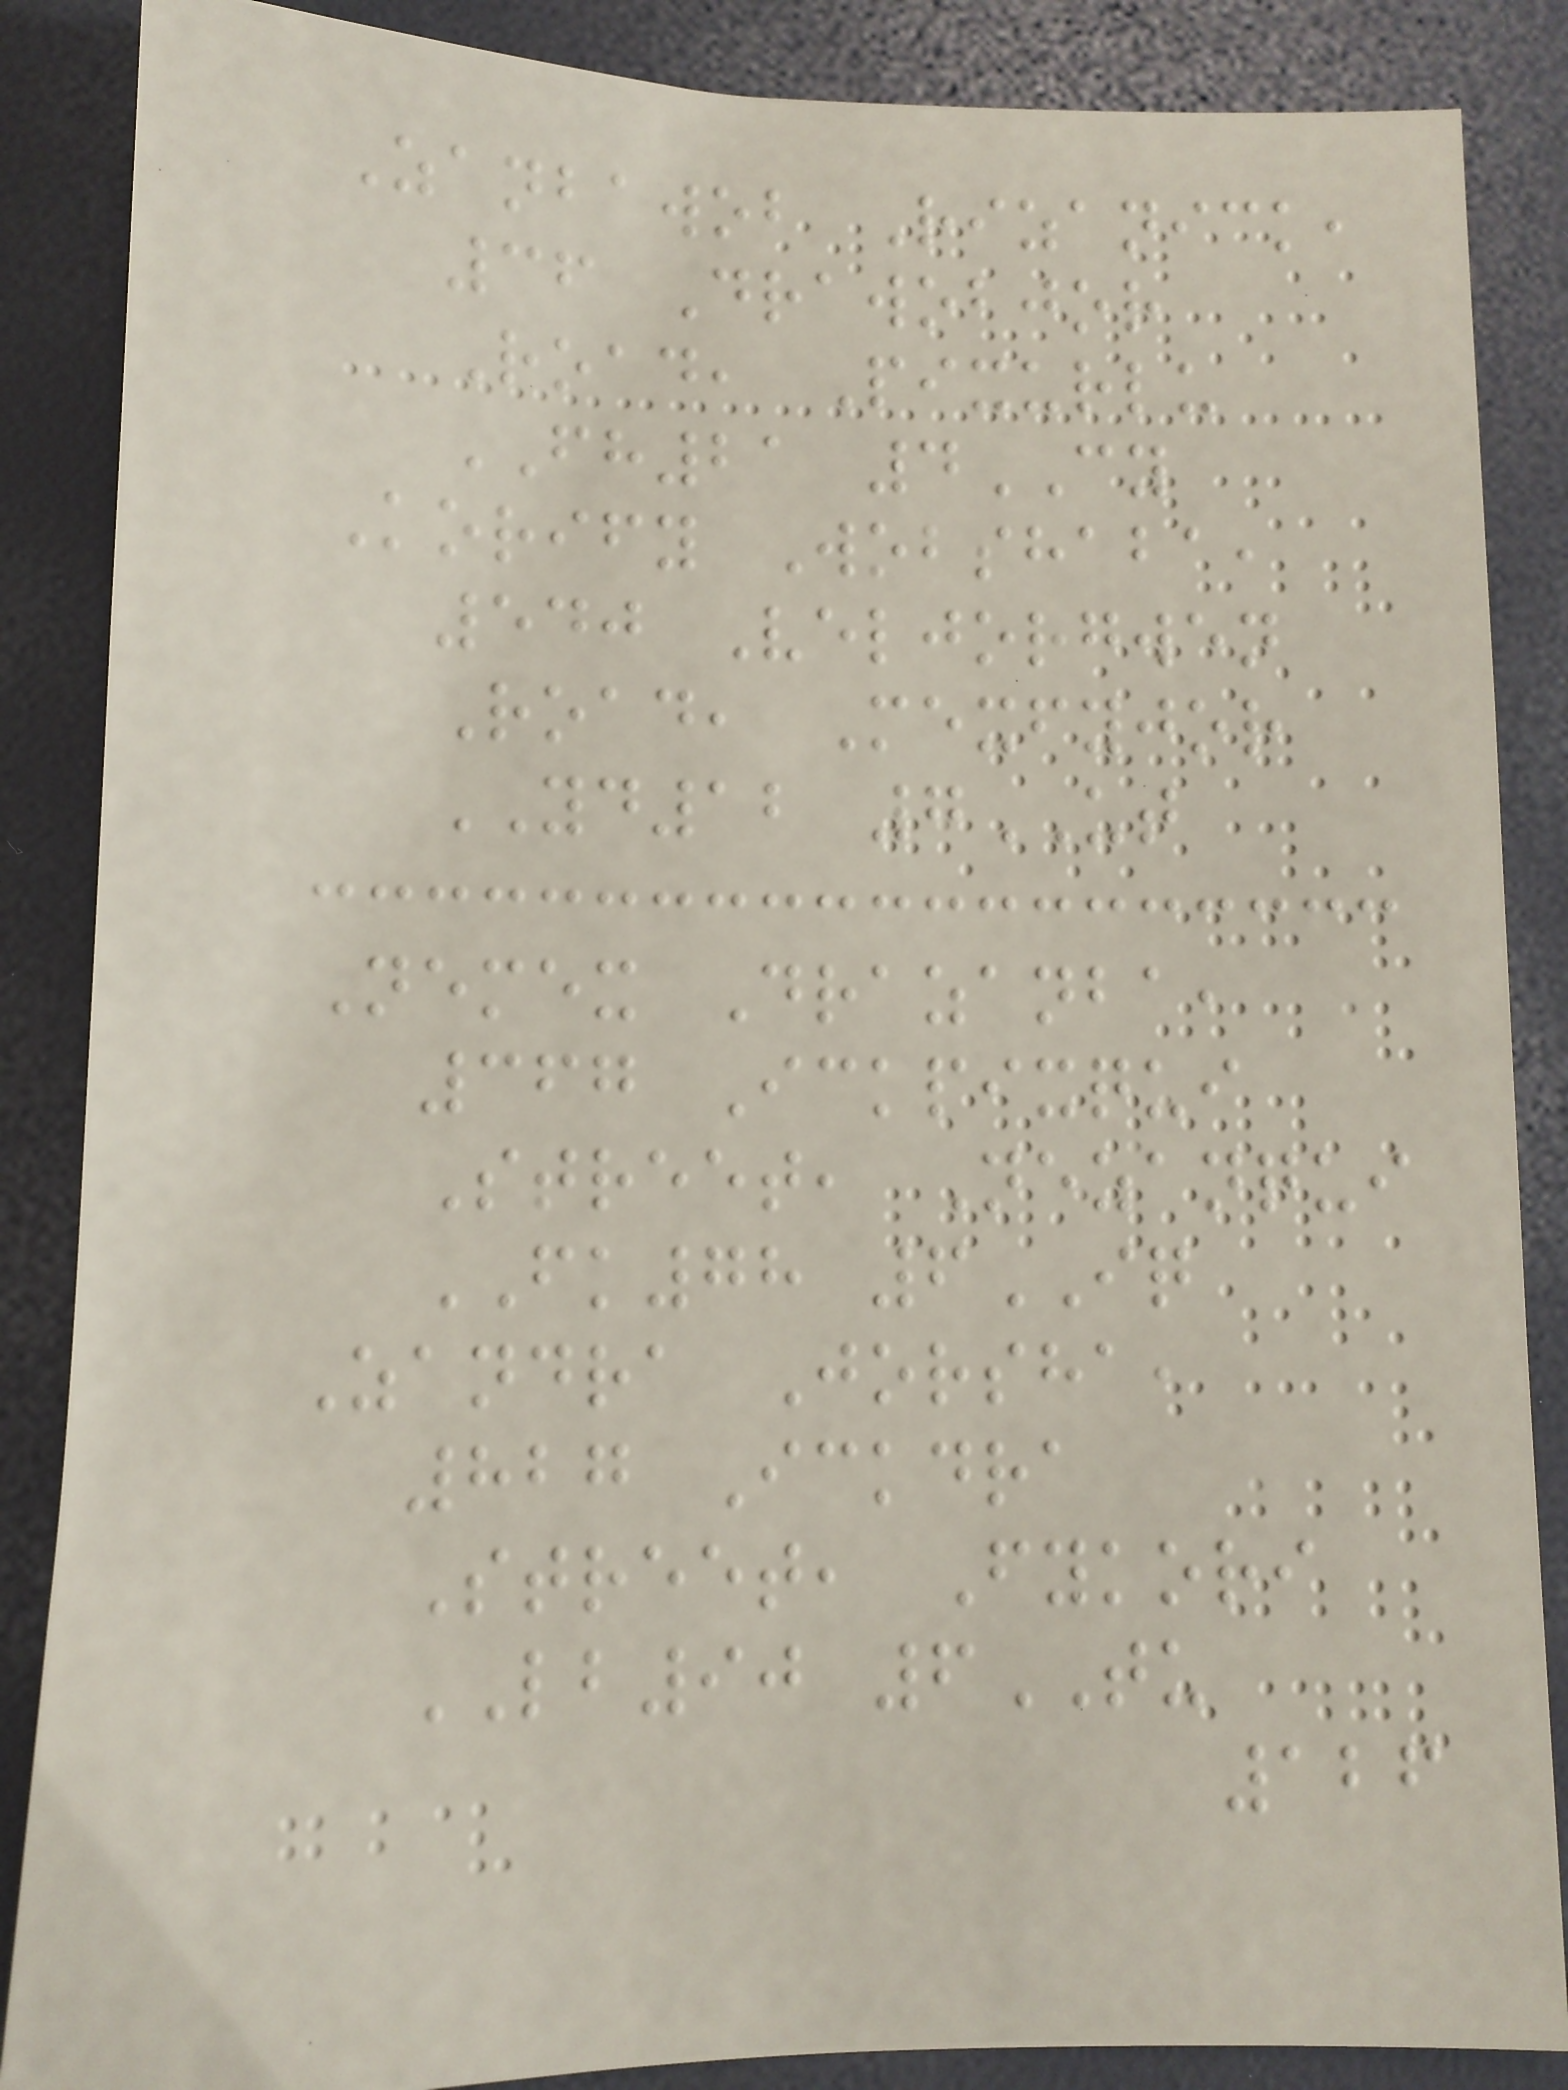Zanbawob Rizanick,
36 Drawobjor
Road, Pixurlu
FH21 4CY
Korify Wobshaba,
540 Veljorgwen
Road, Mexfyjor
YD12 7UT
Nemex Drazanba,
367 Ickpixqui
Street, Nezanqui
FK78 6IQ
Zandra Jorsha,
827 Ickdra
Street, Fykori
LB90 6TU
126
